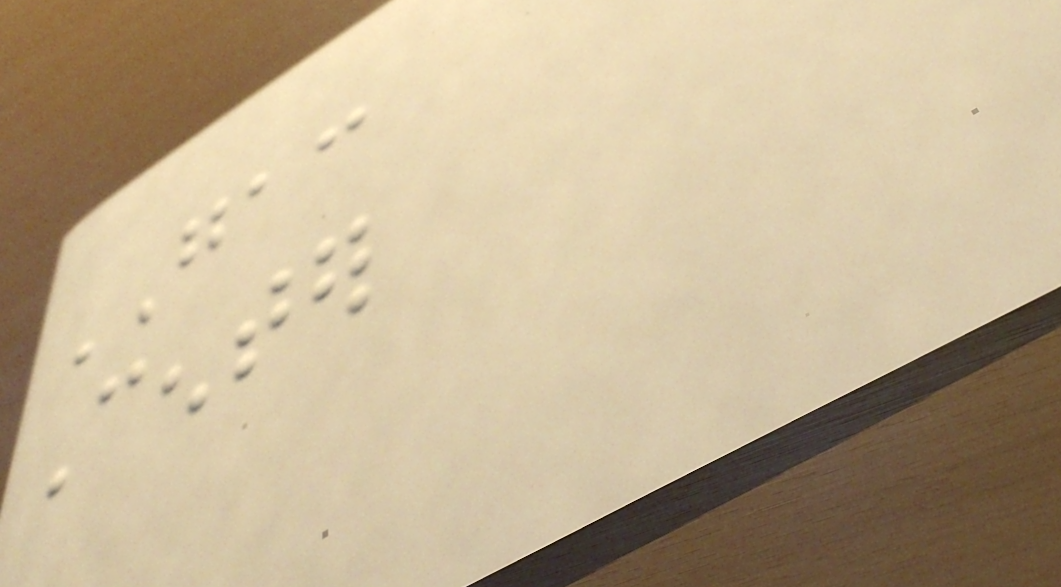GAC
Center
